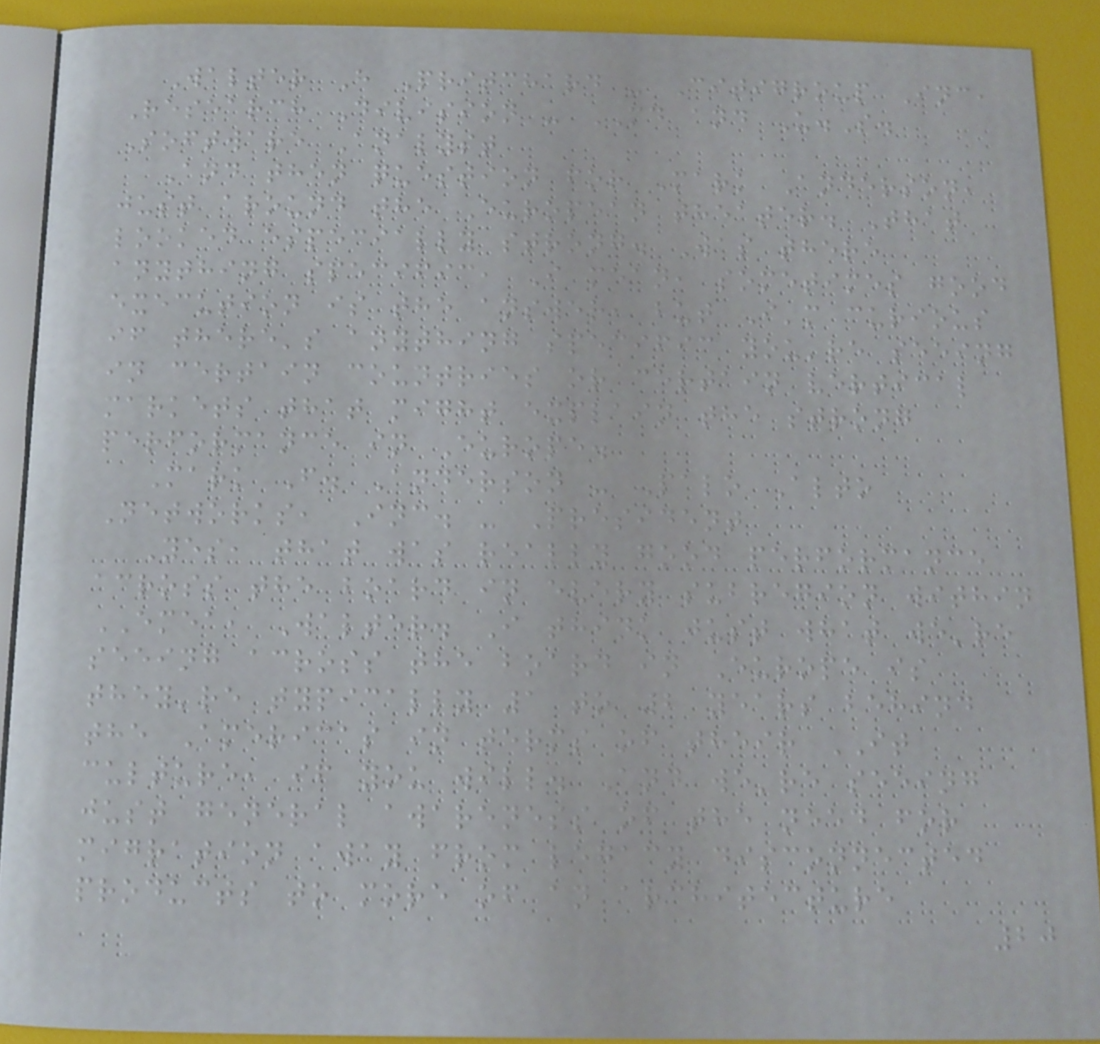Walter H Pritchard - Citigroup Inc,
Research Division - MD and U.S.
Software Analyst
And then question for Mark Anderson,
just around the European theater. That
looked especially strong. Was there
anything specific, I mean, sometimes good
execution is the answer, but I'm curious
if there's anything specific you're seeing
in certain countries or certain vertical
markets that might explain the strong
performance in Europe.
Mark F. Anderson - Palo Alto
Networks, Inc. - President
Yes, that was really good performance
across the board in every subregion within
EMEA, Walter. I think just what we're
seeing across the board in Europe is
they're typically 1 to 2 years behind
the Americas in terms of their IT
culture, if you will. And we're seeing
just general awareness of the need for
migration away from legacy disconnected
products to more of an architecture
20
